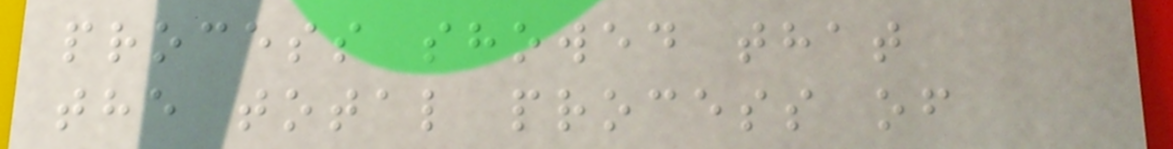process showed that
the total process of
